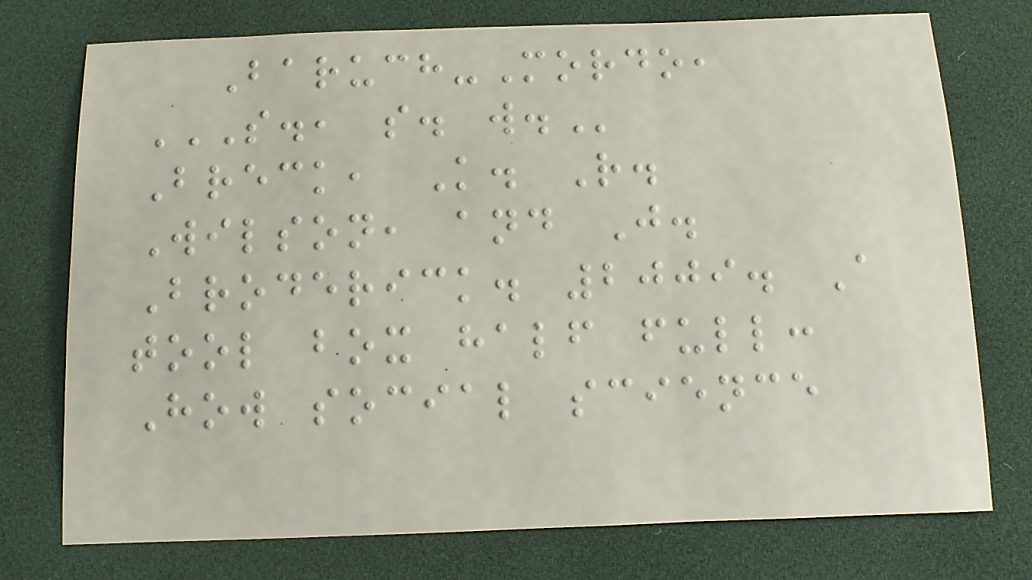Baruch-Mordo,
S., S. W.
Breck, K. R.
Wilson, and J.
Broderick. 2009. A
tool box half full:
How social science
